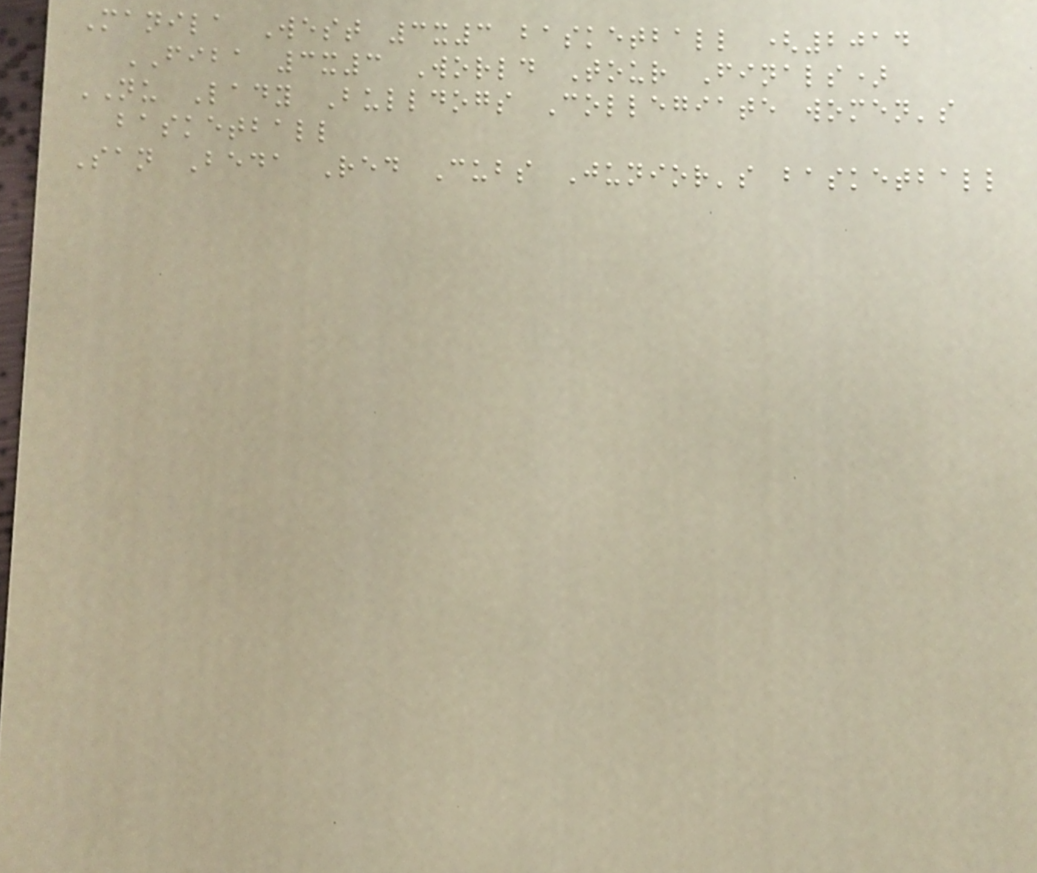Manila West 3x3 basketball (2014
FIBA 3x3 World Tour Finals)
NU Lady Bulldogs Collegiate women's
basketball
San Beda Red Cubs Junior's basketball
